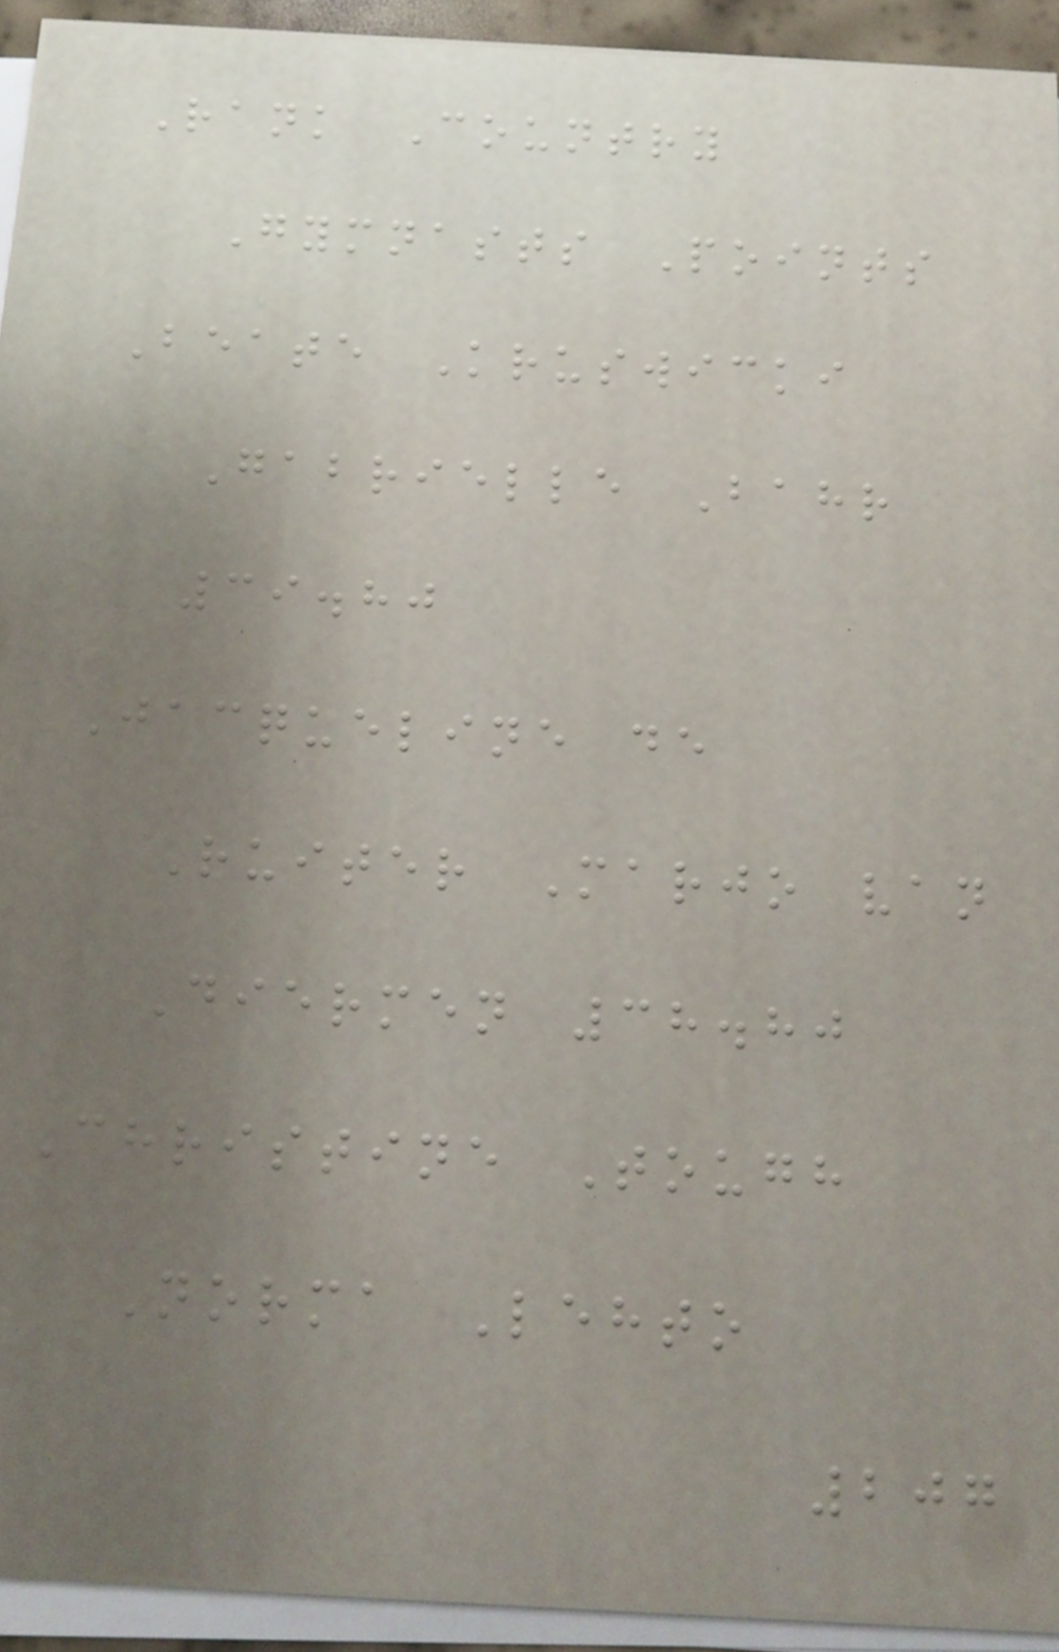Rank Country
Gymnasts Points
Beate Kruswicki
Gabrielle Bahr
39.80
Jacqueline de
Ruiter Marjo van
Diermen 38.80
Christine Tough
Norma Lehto
207
